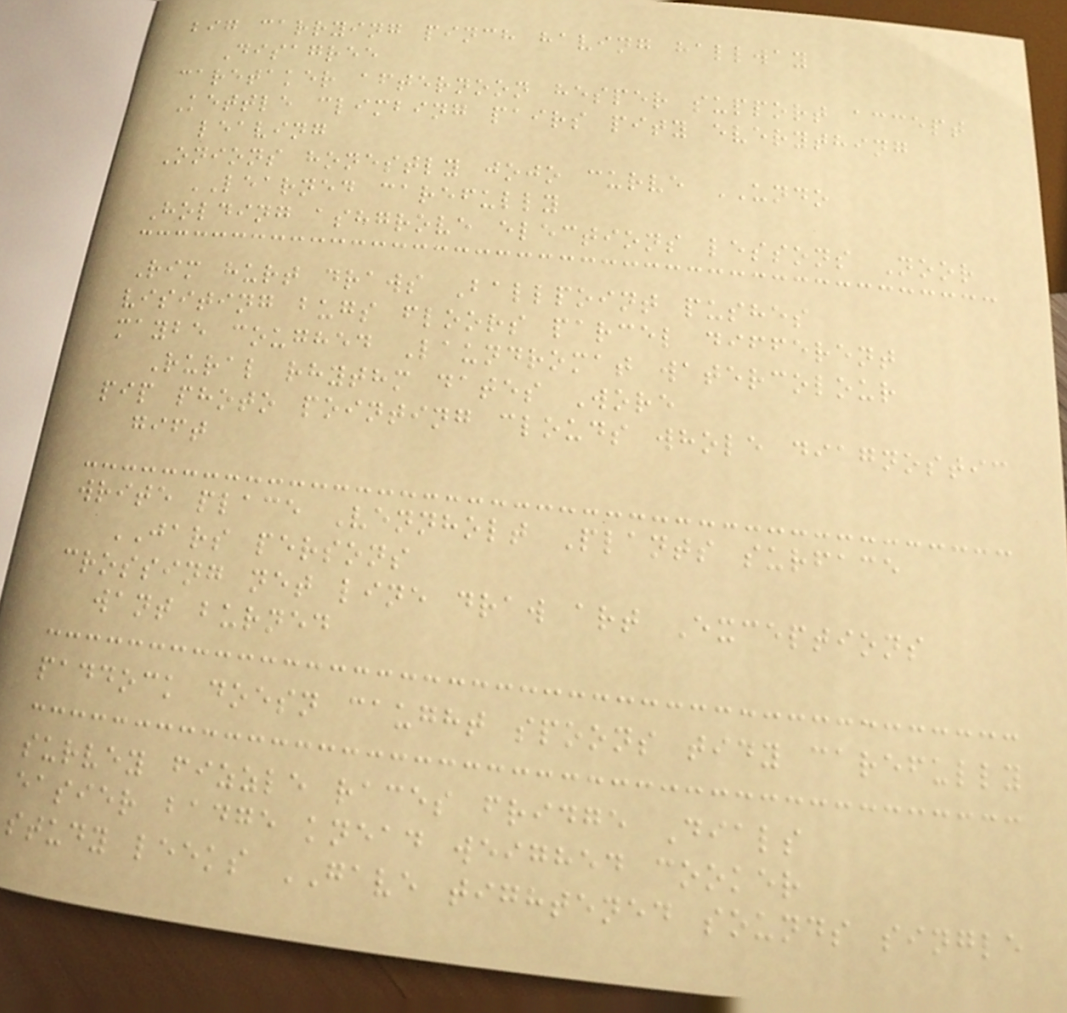big carrying pinch having hallway
Disagree
caretaker afternoon hesper support accept
Kettle climbing pairs pity everything
leaving
Onions honestly jojo curve UNDO
LEARNED carefully
Holding ashgrove elections lessons Noor
Rim hurt draws Ballpoint pushes
visiting bugs floors parcel different
maybe coughed Laundromat watercolour
Rural rhythm dates Wore
pip photo pointing clouds whole diagnostic
gift
write place Vennholt Plants surface
JARS persons
crossing net line draw art Exceptions
want burned
paddock doesn caught spoons tidy carefully
survey fizzle races fridge Dials
easier badge knead weighed cooker
study leeks GAVE tightened sounds single
